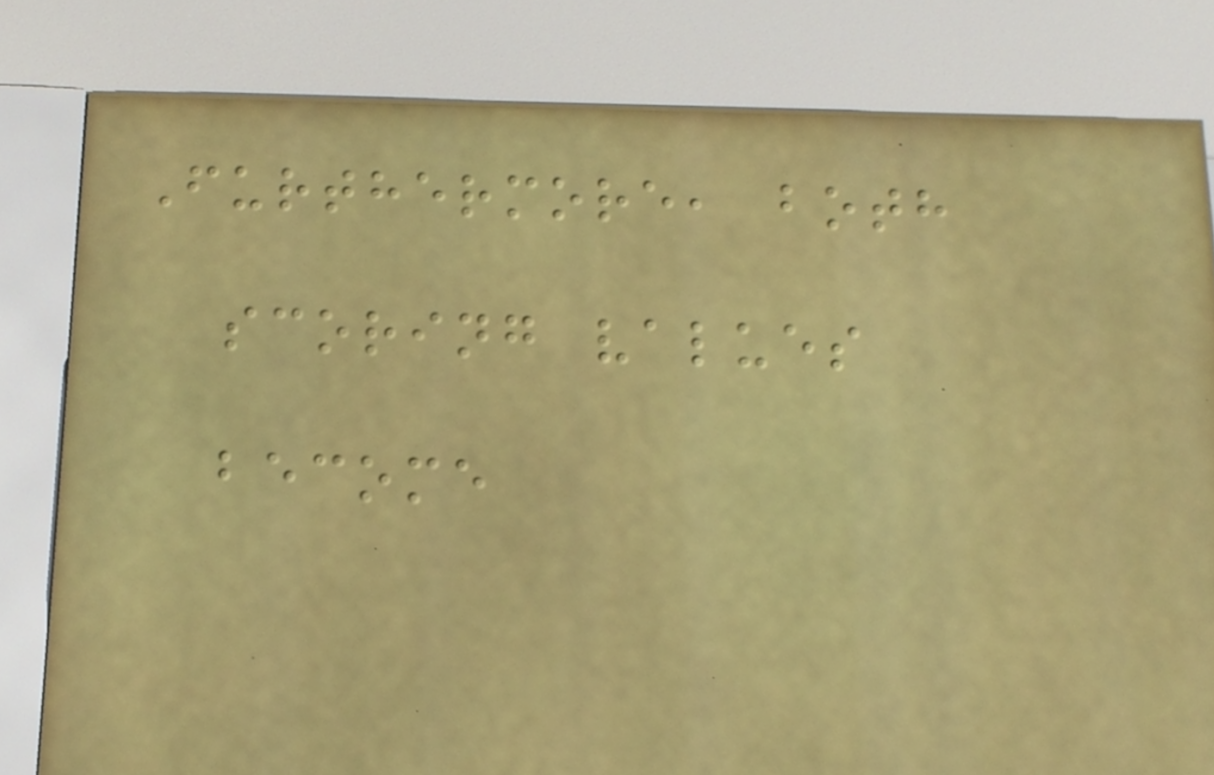Furthermore, both
scoring values
become
